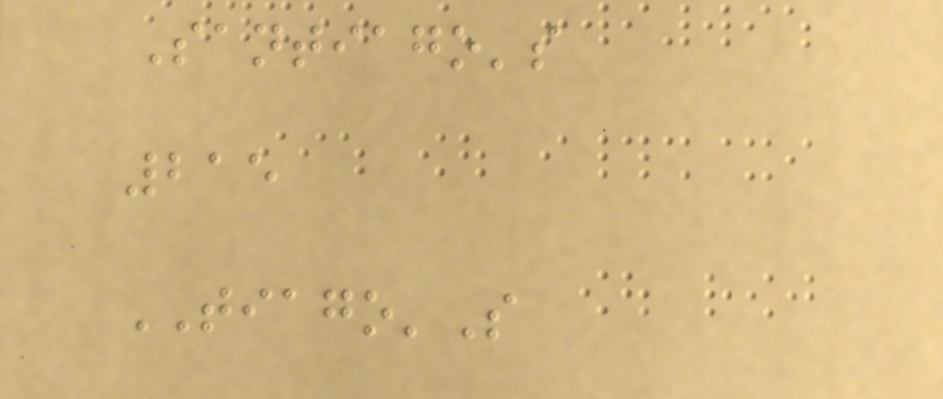Santiago's
215
TIAGO'S
